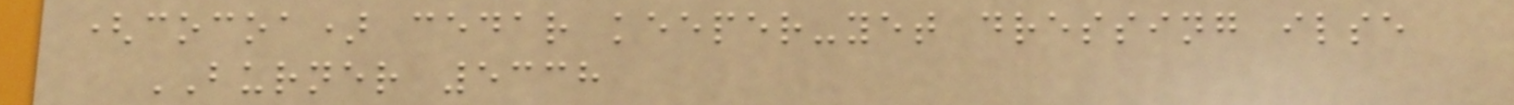(cocoa) cedar keeper-yet dressing ilse
BURNER 5338
